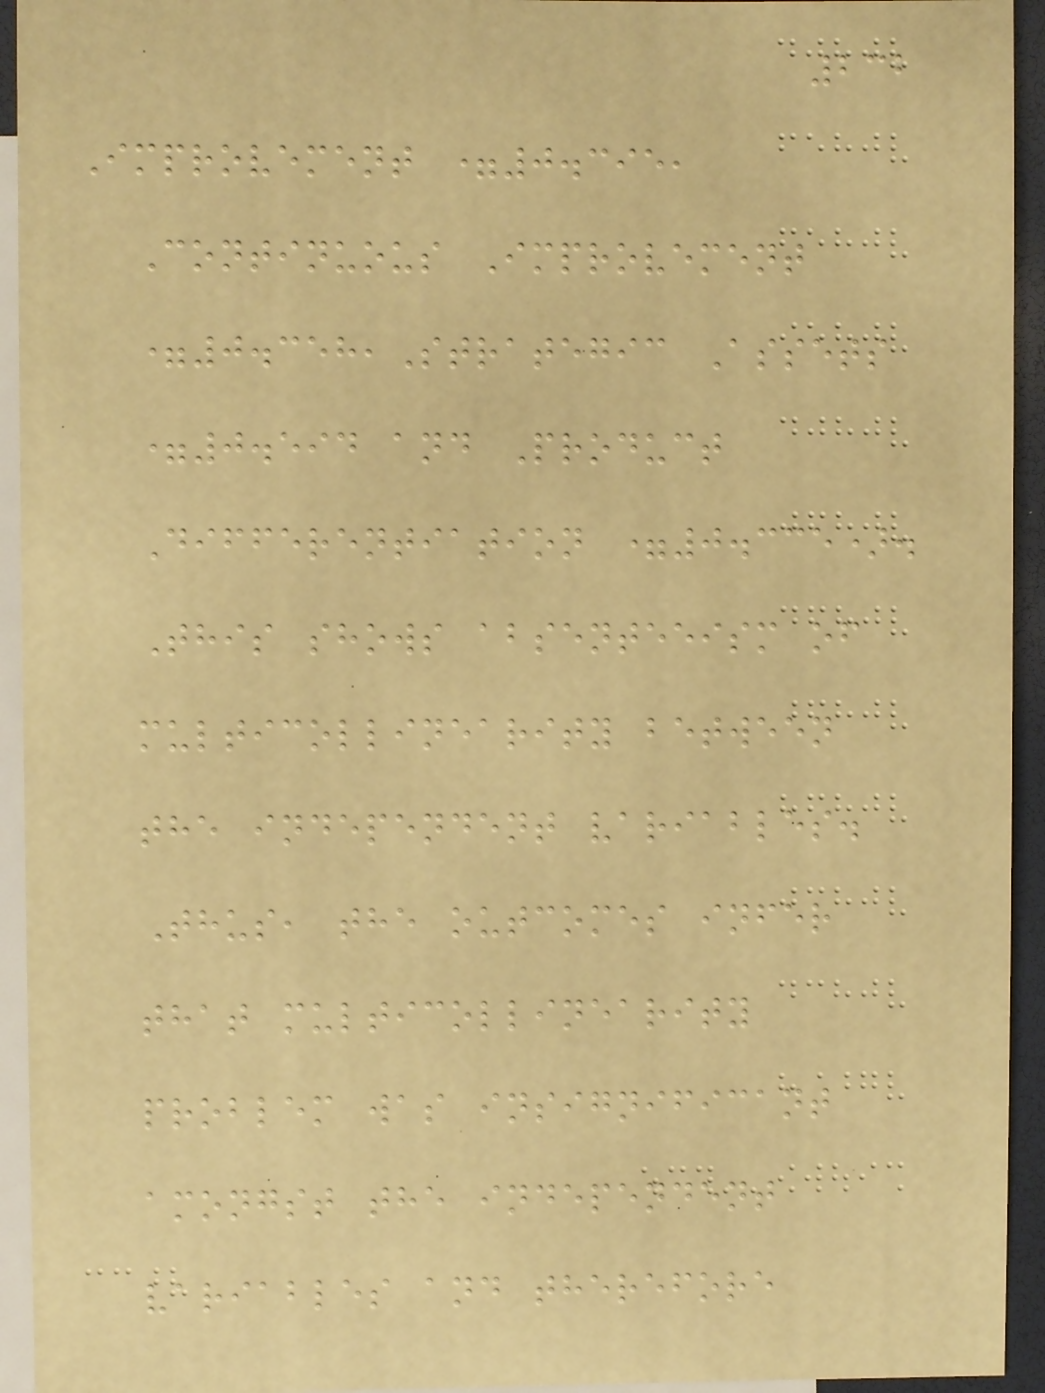232
Improvement =0.395,
Continuous Improvement
=0.358,Strategic Assets
=0.594 and Product
Differentiation =0.335).
This shows absenteeism of
multicollinearity between
the independent variables.
Thus, the outcomes infer
that multicollinearity
problem was insignificant
amongst the independent
variables and therefore
